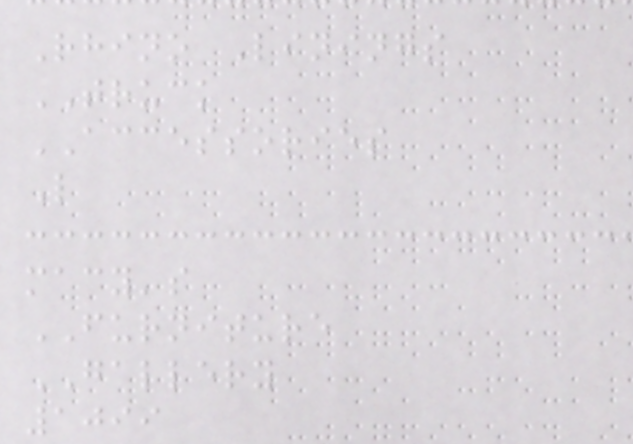Rhino Linings
TRUCK
ACCESSORIES
L
macy's
FURNITURE
GALLERY
1099
